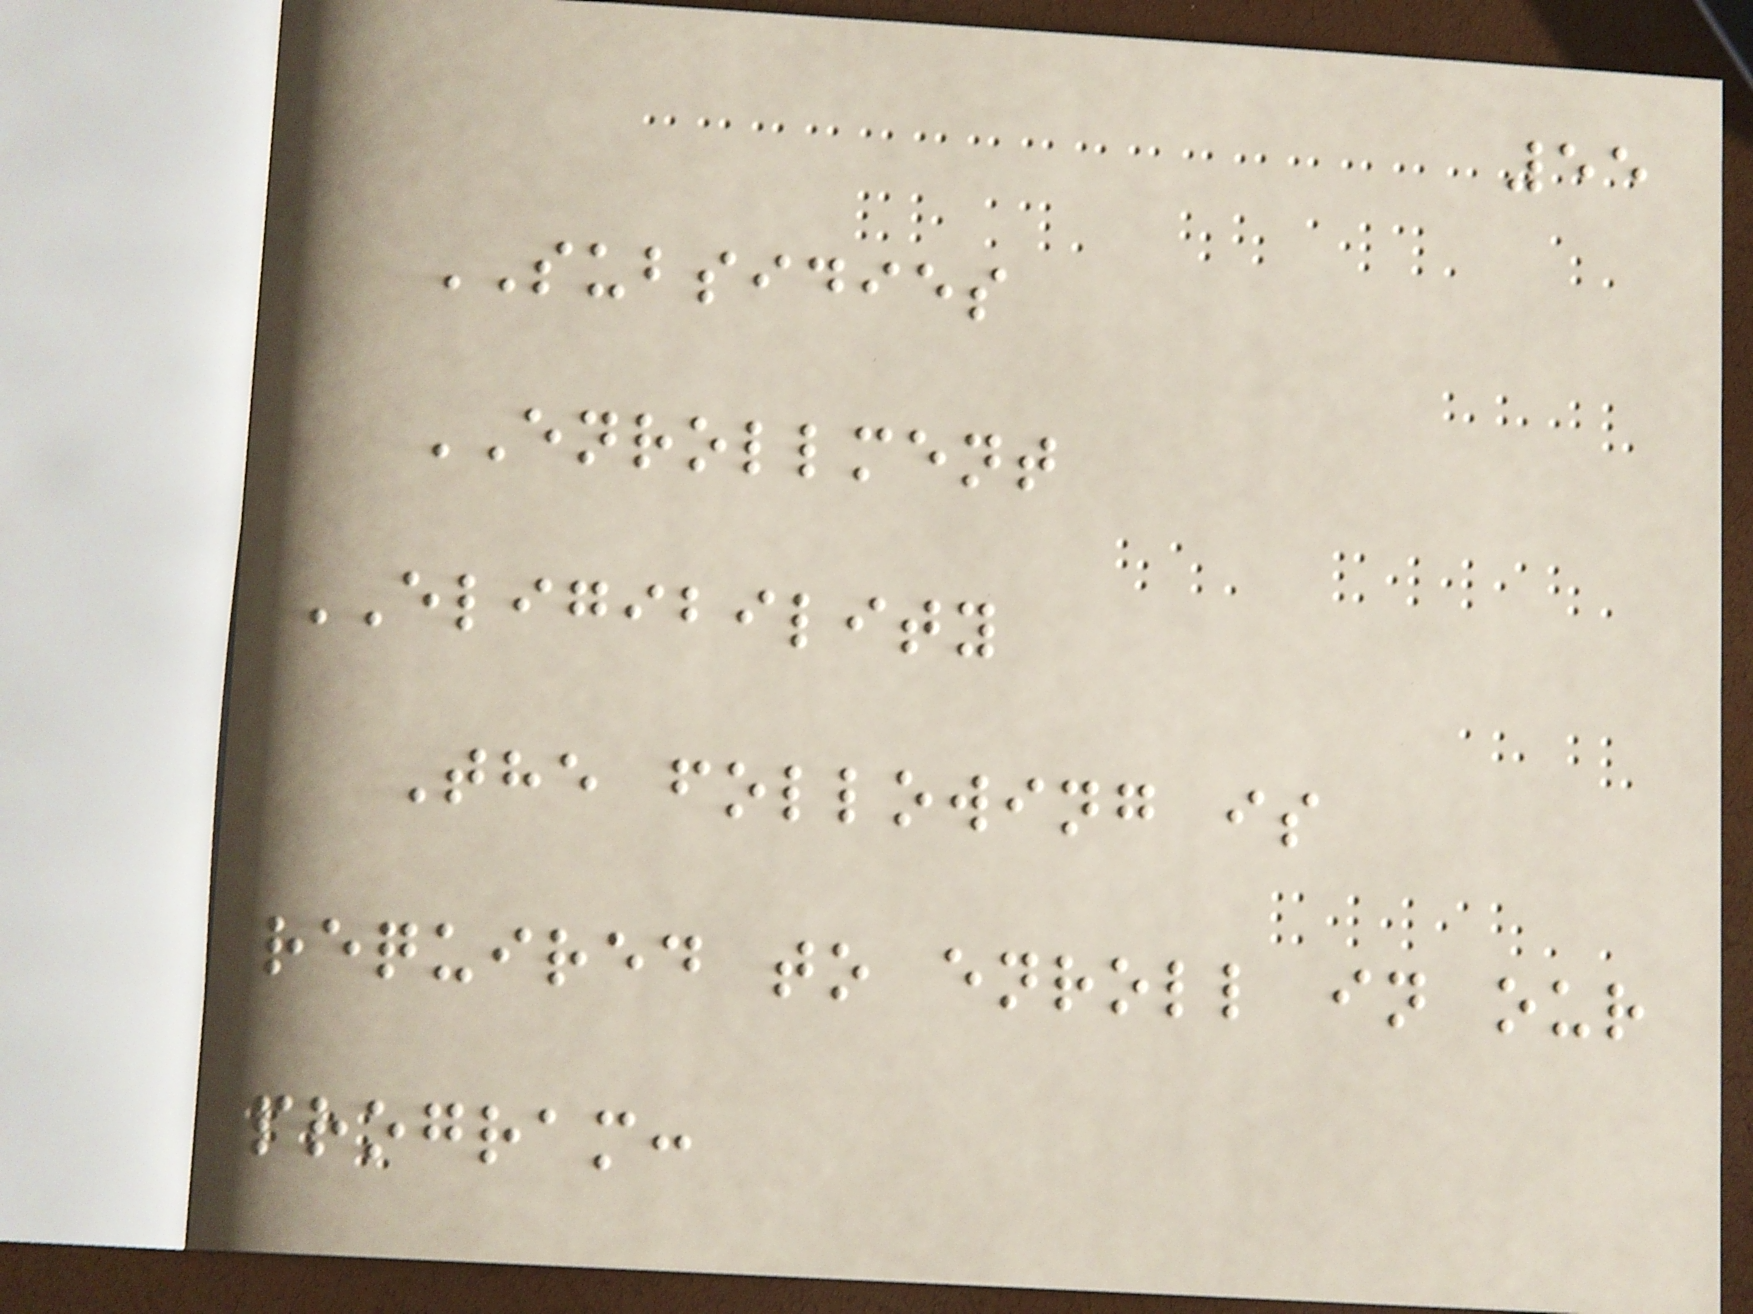55
SUBSIDIES
ENROLLMENT
ELIGIBILITY
The following is
required to enroll in our
program:
